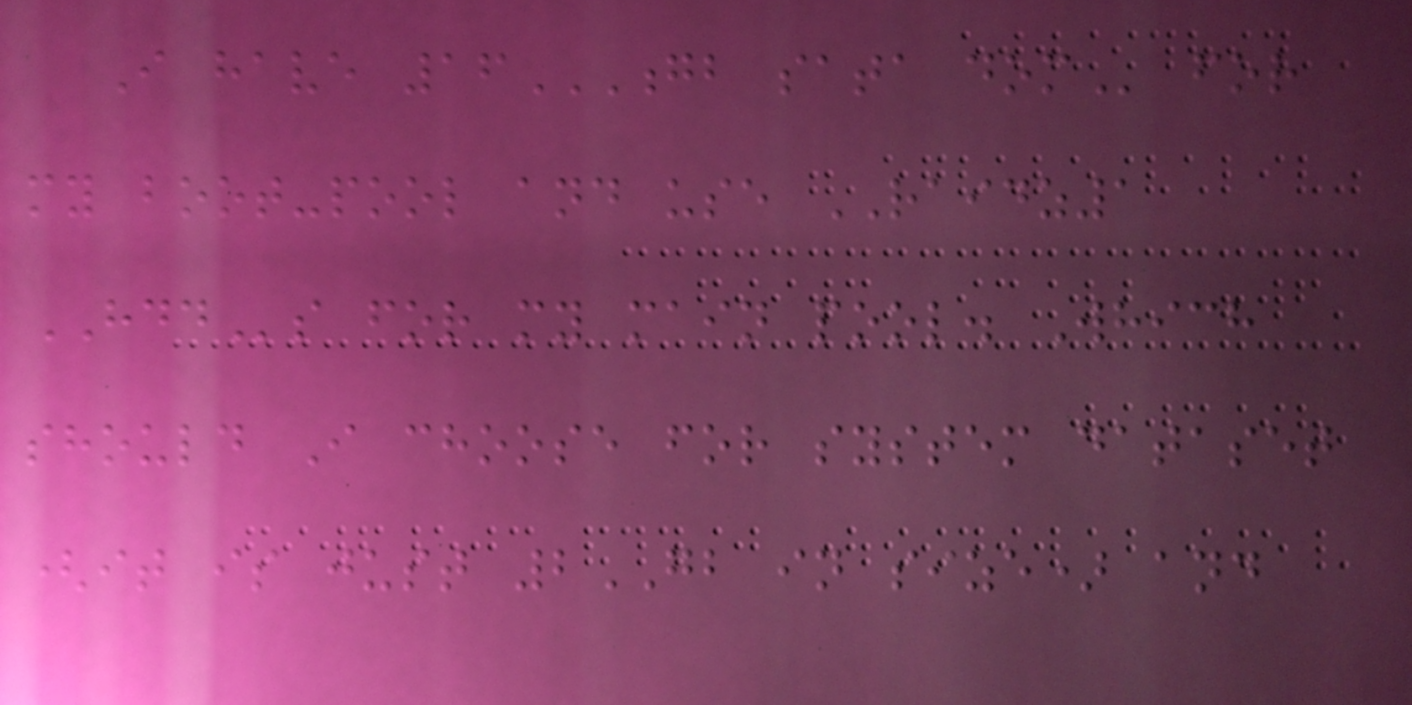I have 16GB SATA DOM for
my boot-pool and use RAIDZ1
HDDs for my main pool. Which
should I choose for system dataset
(it is just 2GB in size) and
